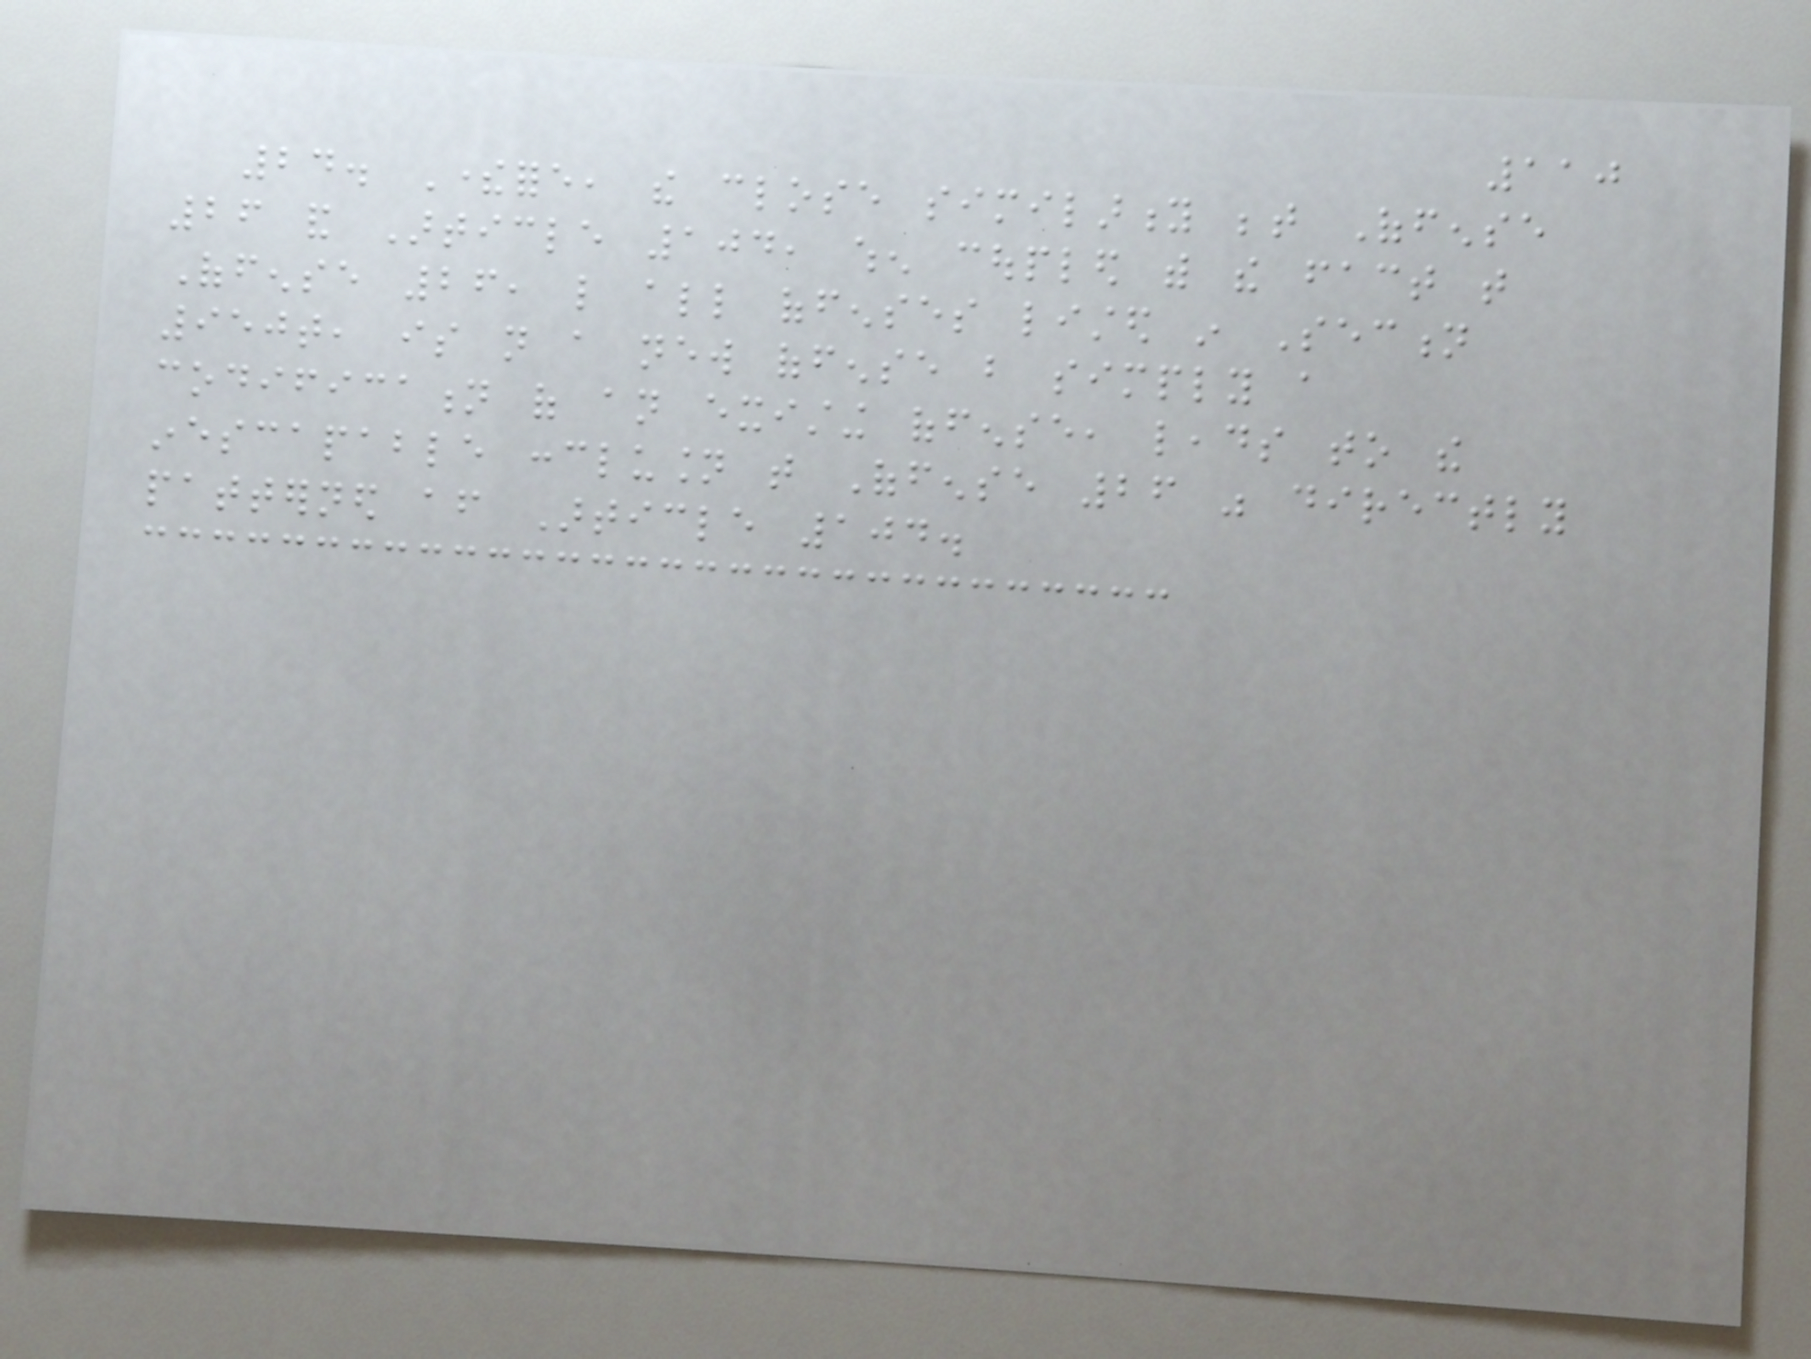110
24. Therefore, the close similarity between Offense
26 and Article 104, when coupled with the fact that
Offense 26, like all offenses listed in Section
950t, is not a new offense but simply a
codification of an existing offense, leads to the
inescapable conclusion that Offense 26 was directly
patterned after Article 104.
